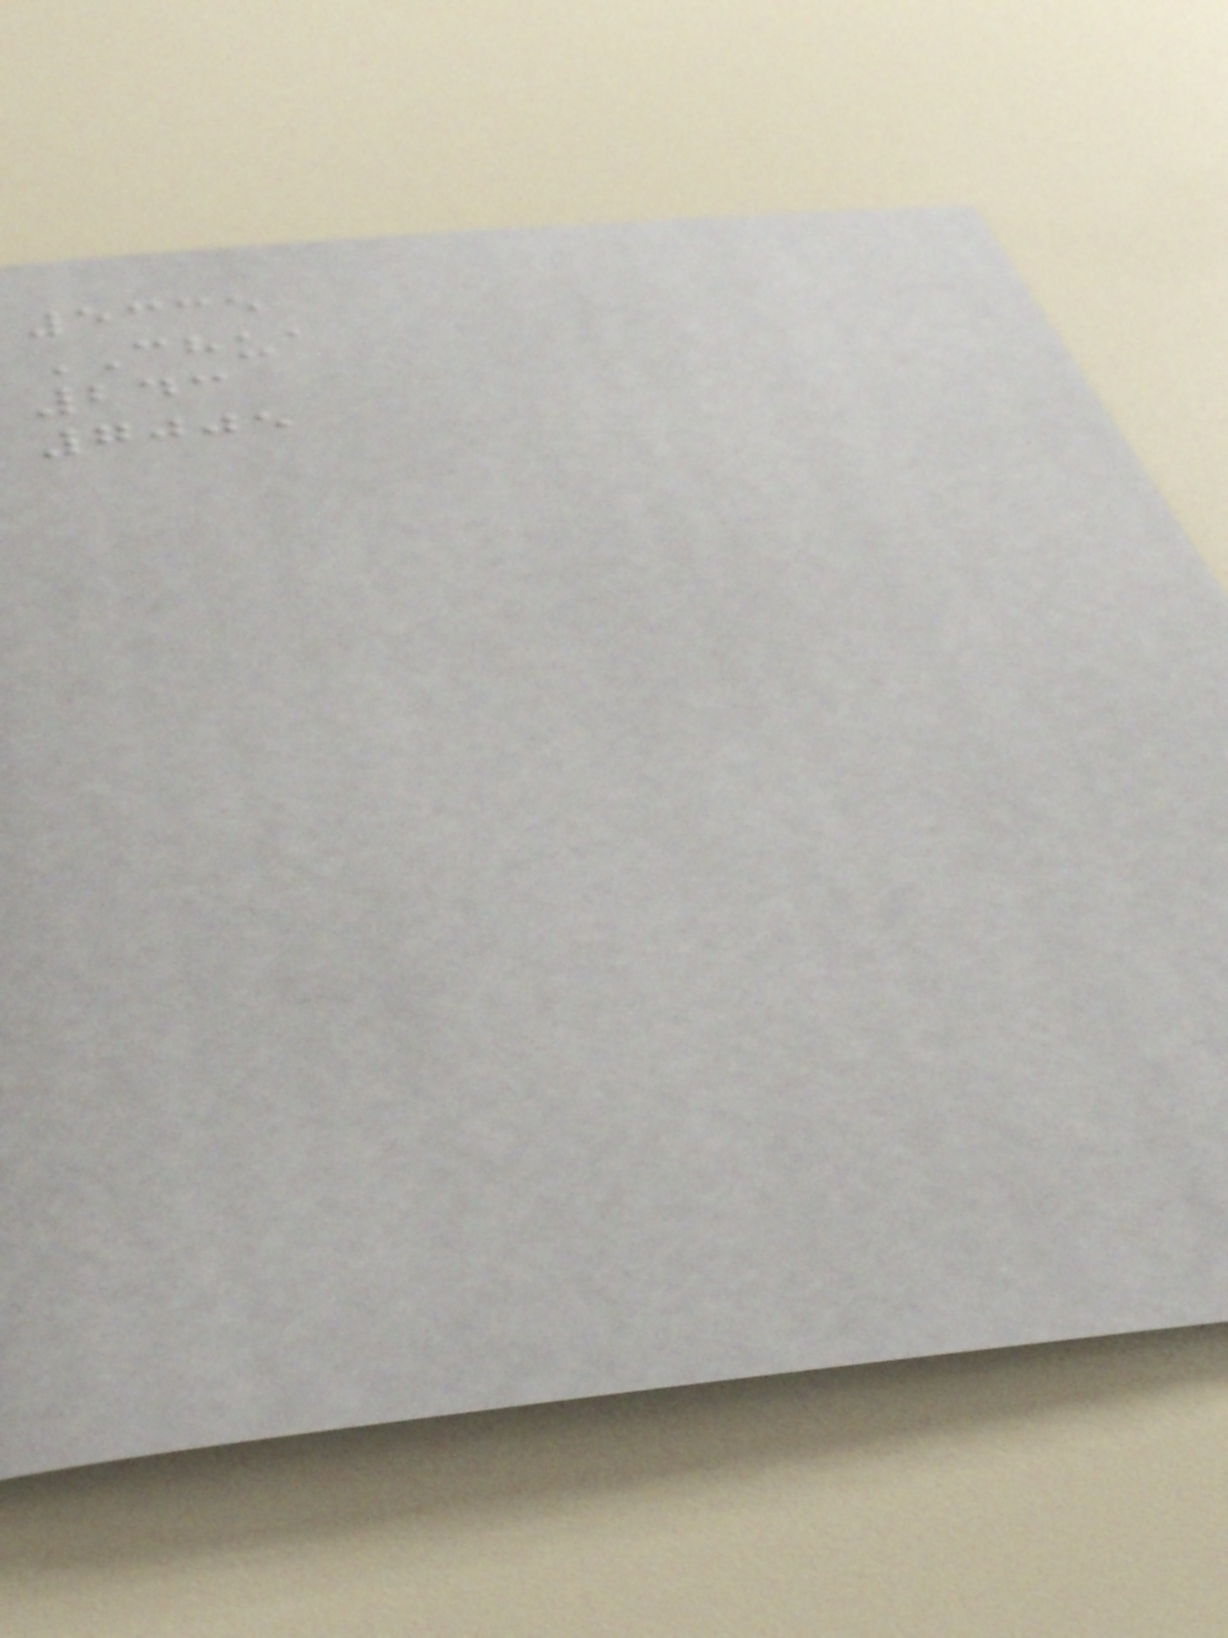5335
CHUA
243
7005
